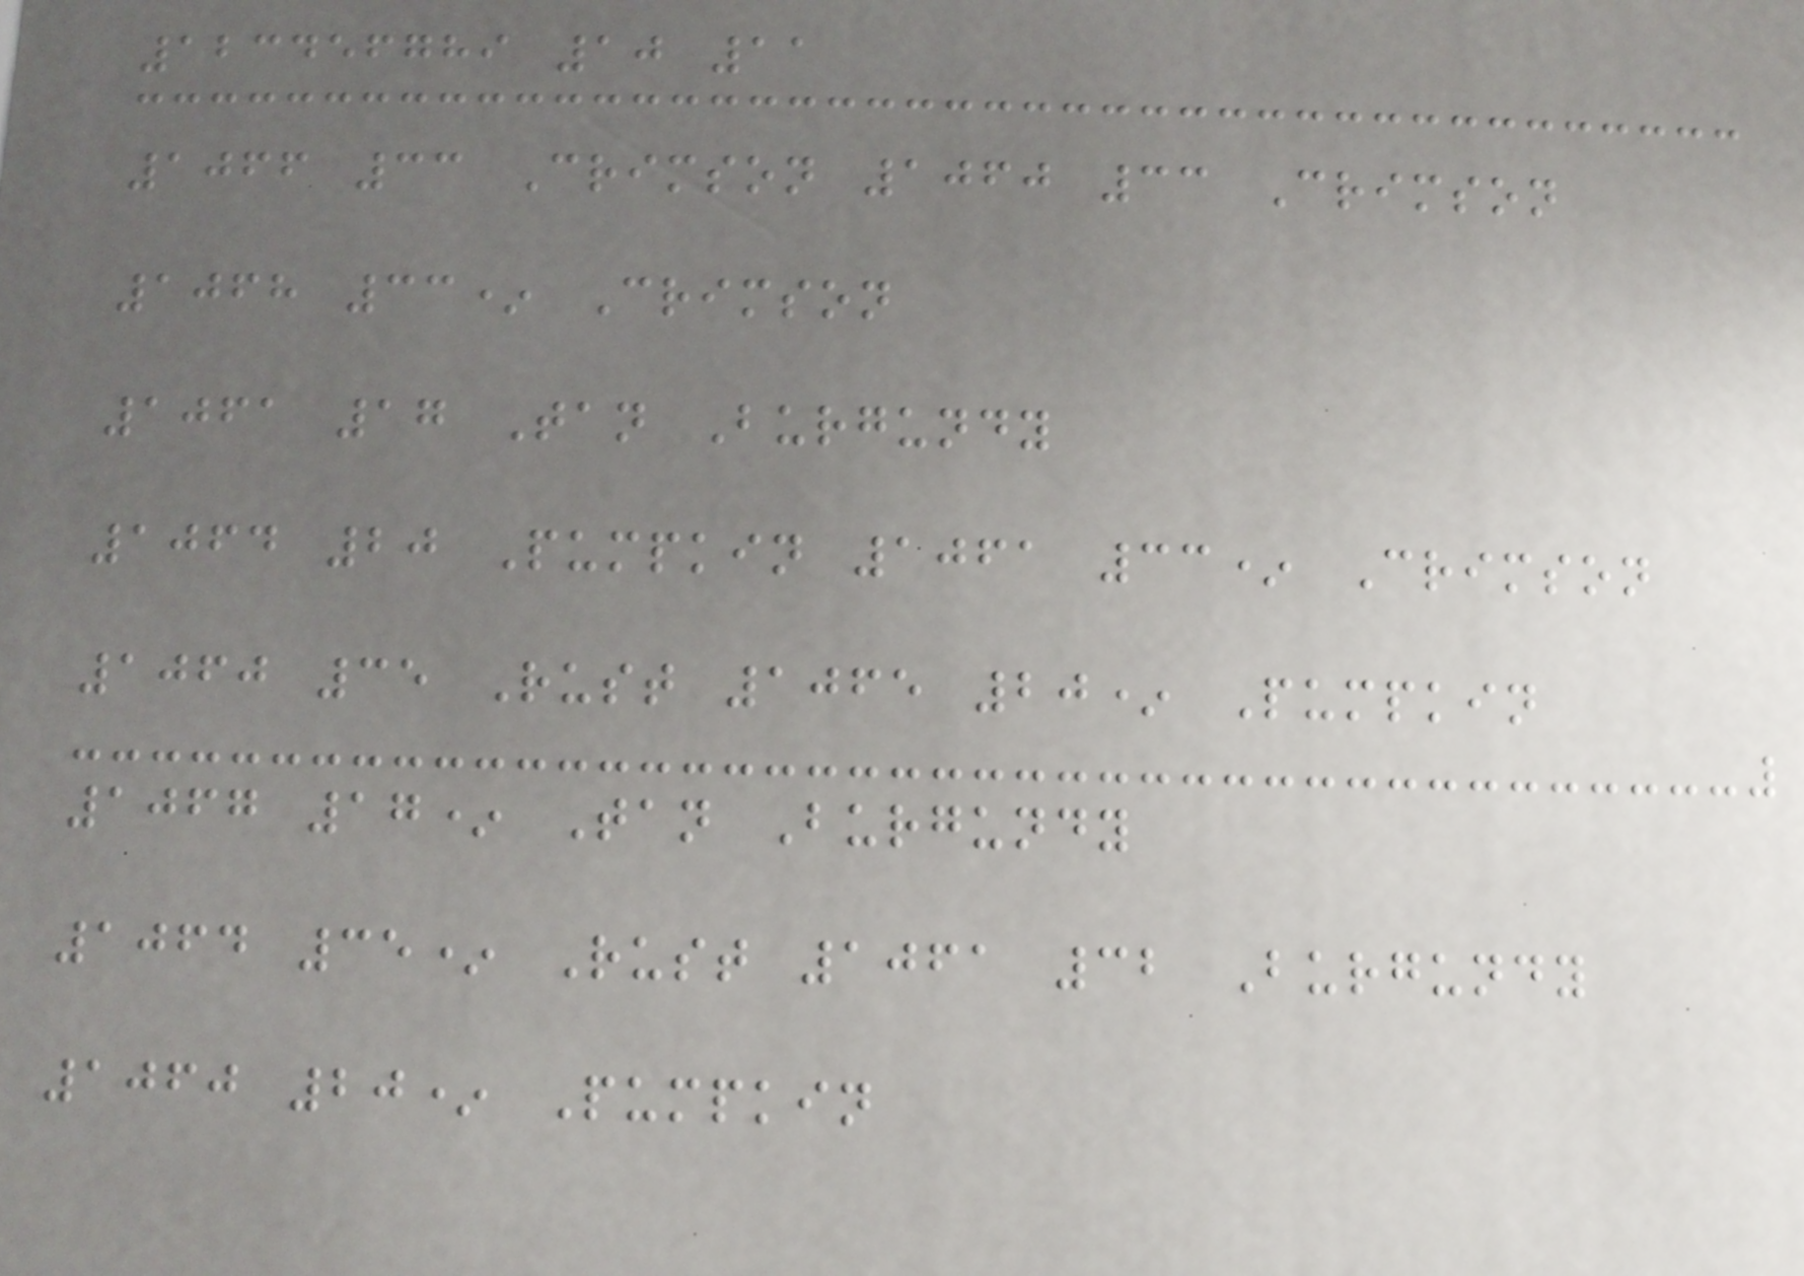123456789 10 11
1066 33 Crimson 1060 33 Crimson
1068 33* Crimson
1061 17 Tan Burgundy
1064 20 Pumpkin 1061 33* Crimson
1060 35 Rust 1065 20* Pumpkin
1067 17* Tan Burgundy
1064 35* Rust 1061 32 Burgundy
1060 20* Pumpkin
